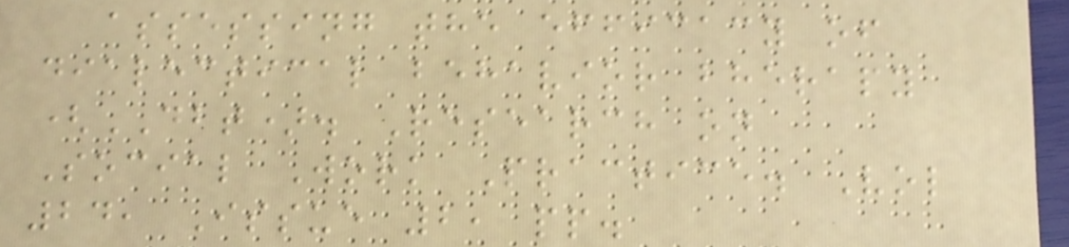assessing the efficacy of
dialectical behavior bherapy
(DBT). Research on
Social Work Practice. Vol
24, Issue 2, pp.
